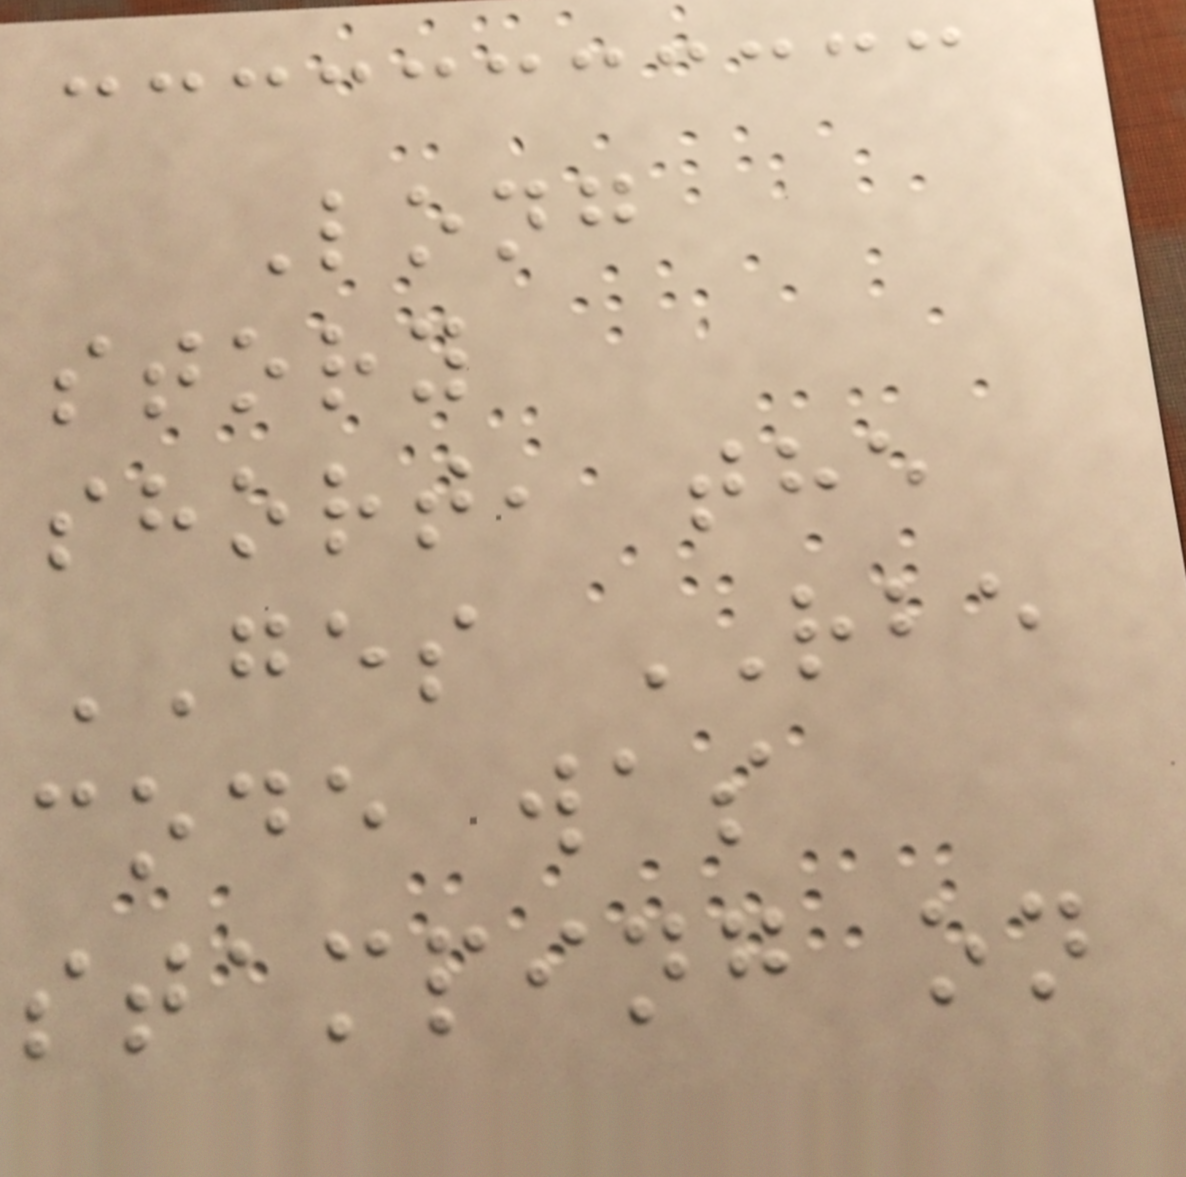Long
story
short, the
GES RBE
code was
stamping on
